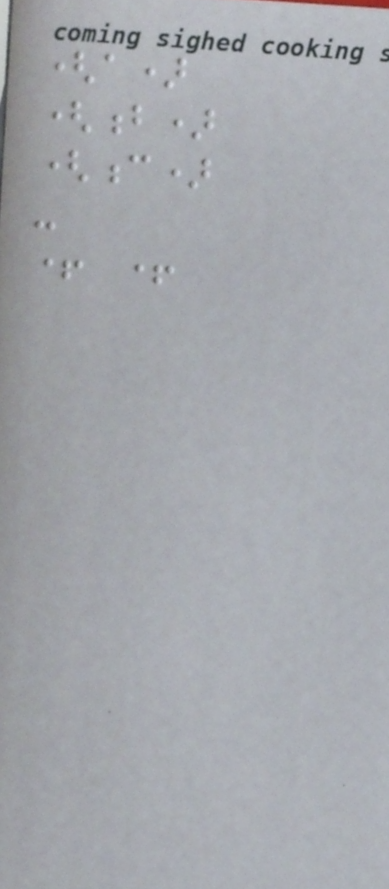(a)
(b)
(c)
-
+ +
